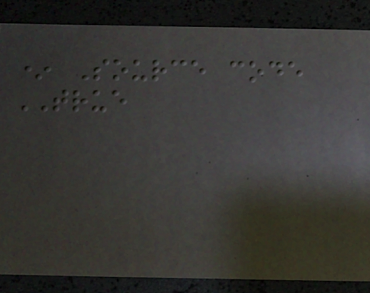* Source code
TRUE
